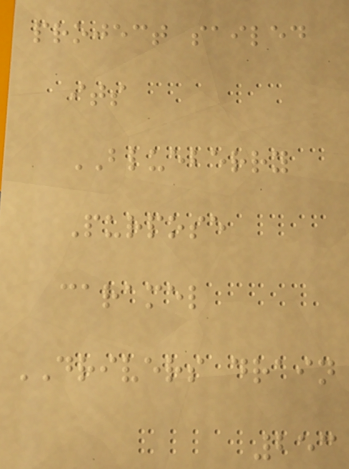project sailed
its
BLUEBERRY
Purpose
caramel
DRIVERS drain
253
